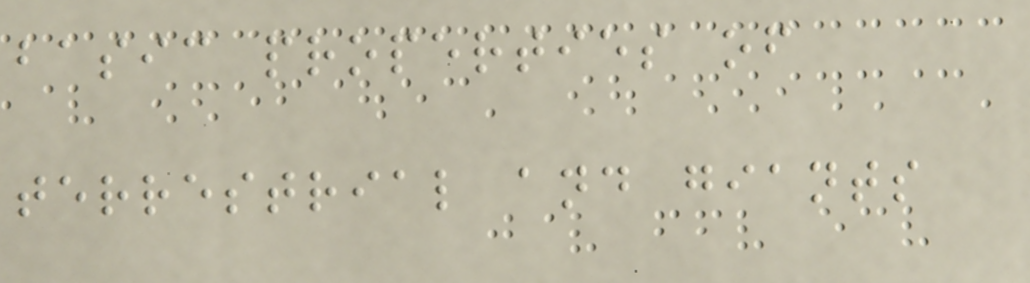basic properties of
terrestrial and giants
